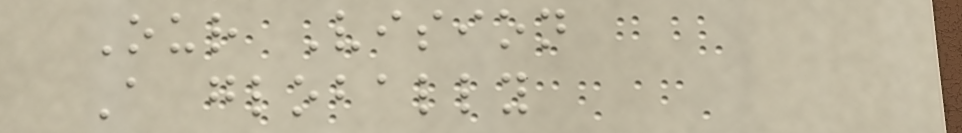Our Vision
A globally
